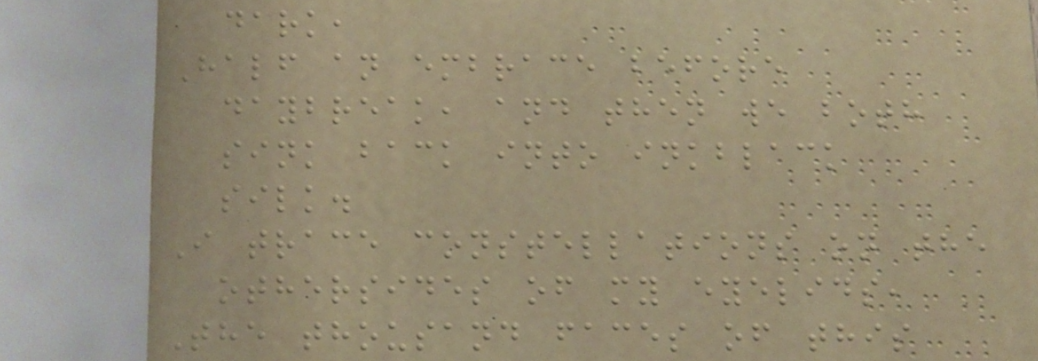dark,
Half an embrace before
daybreak, and then we both
sink back into inkblack
silk.
I trace constellations on the
othersides of my eyelids,
The thousand faces of this
